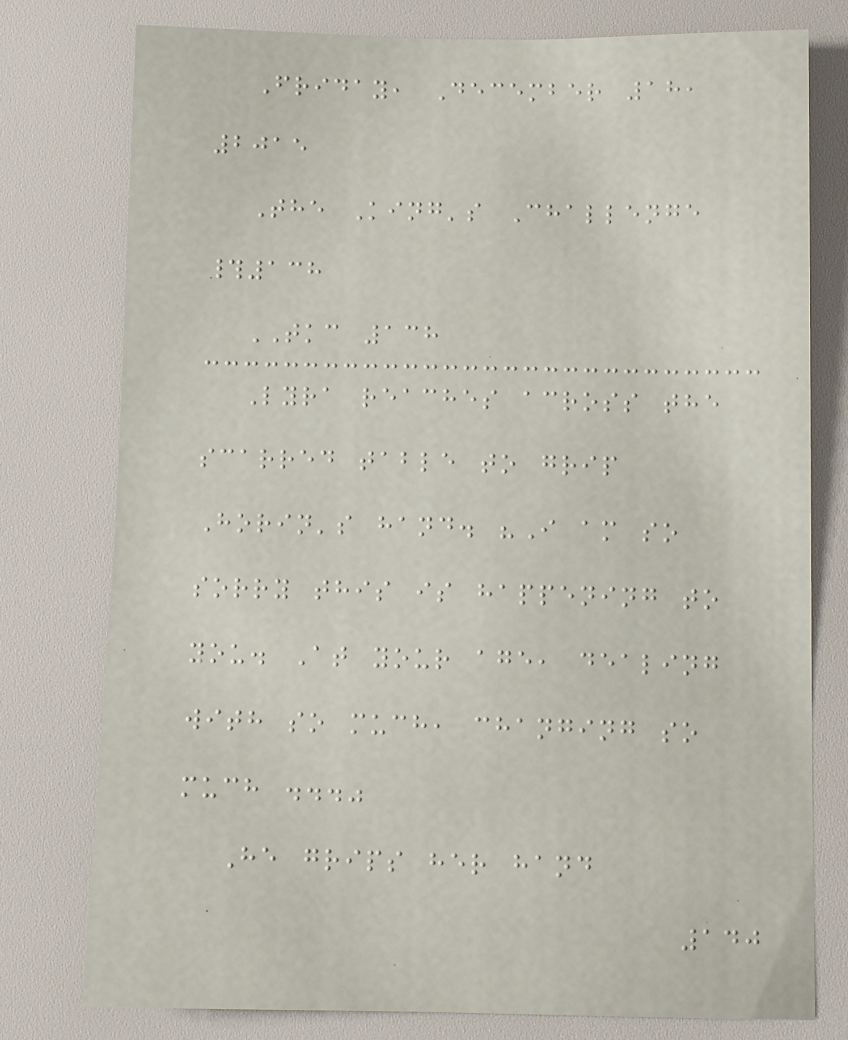Friday, December 18,
2015
The King's Challenge
#138
TKC 138
Lyra reaches across the
scarred table to grip
Horin's hand. "I am so
sorry this is happening to
you. At your age, dealing
with so much, changing so
much ..."
He grips her hand
140
